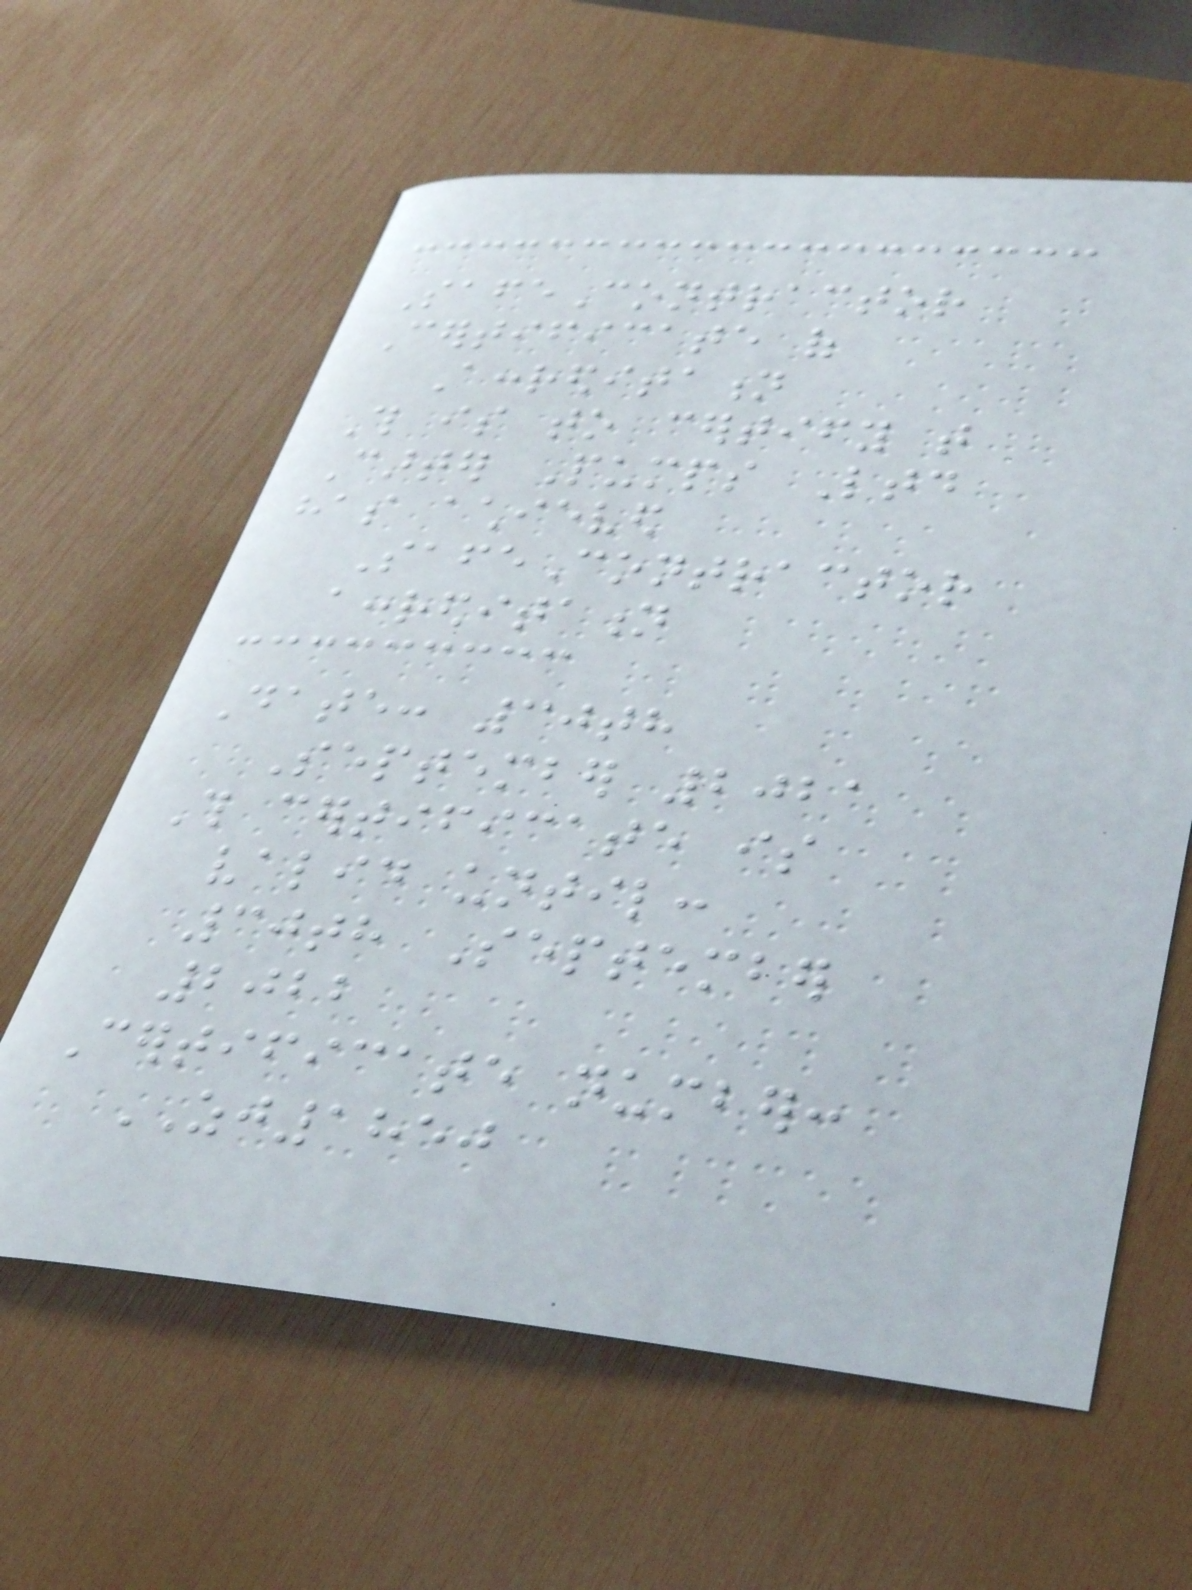SafeContractor
Certificate of
Accreditation
This is to certify that
Carter Pumps Ltd
has achieved
SafeContractor
accreditation
Date: 30th
September 2021
This certificate is
valid until:
30th September
2022
Certificate number:
ZJ1850
